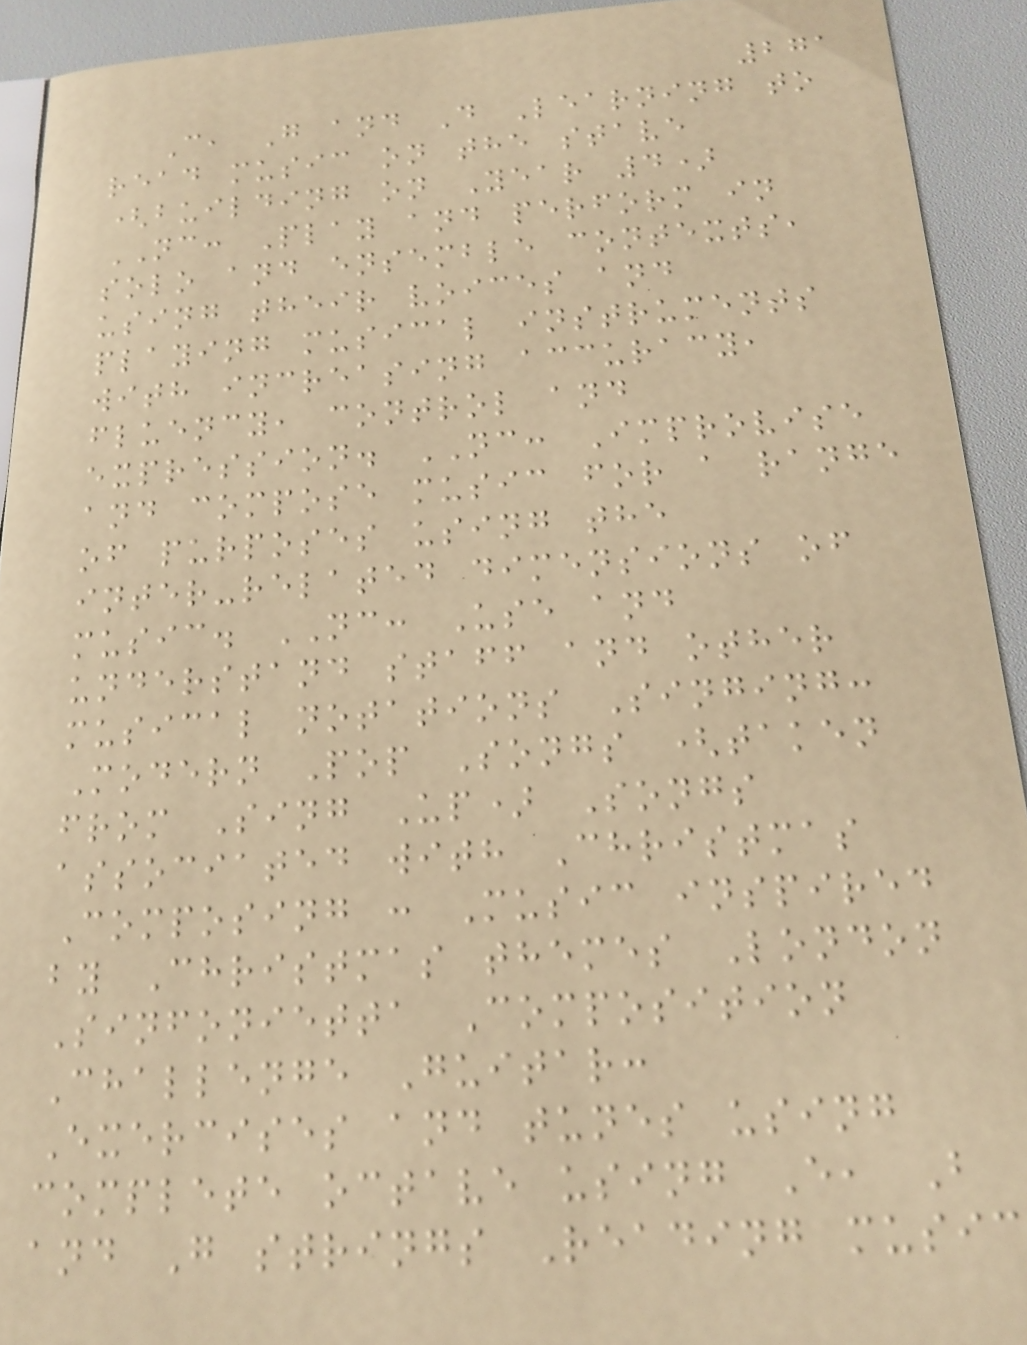271
C, G and D Learning to
read music on the stave
(building on Year 4)
NC: Play and perform in
solo and ensemble contexts,
using their voices and
playing musical instruments
with increasing accuracy,
fluency, control and
expression. NC: Improvise
and compose music for a range
of purposes using the
inter-related dimensions of
music. NC: Use and
understand staff and other
musical notations Singing:
Modern Pop Songs (taken
from Sing Up) Songs
associated with Christmas
Composing : Music inspired
by Christmas themes London
Sinfonietta Composition
Challenge Guitar:
Exercises and tunes using
complete octave using E, B
and G strings Reading music
